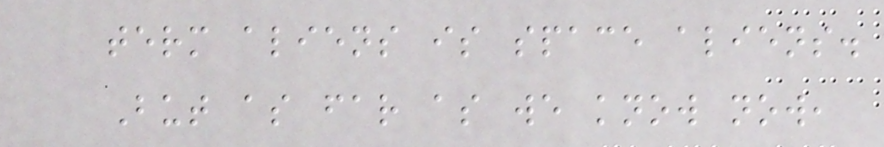term aliens is space aliens.
But as far as we know now,
